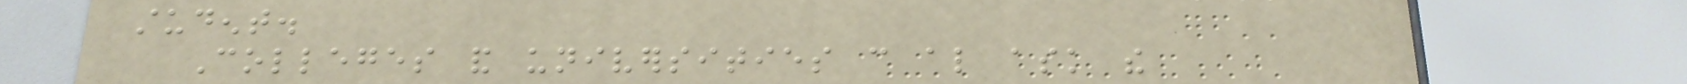student.
Colleges and universities can also ask the
